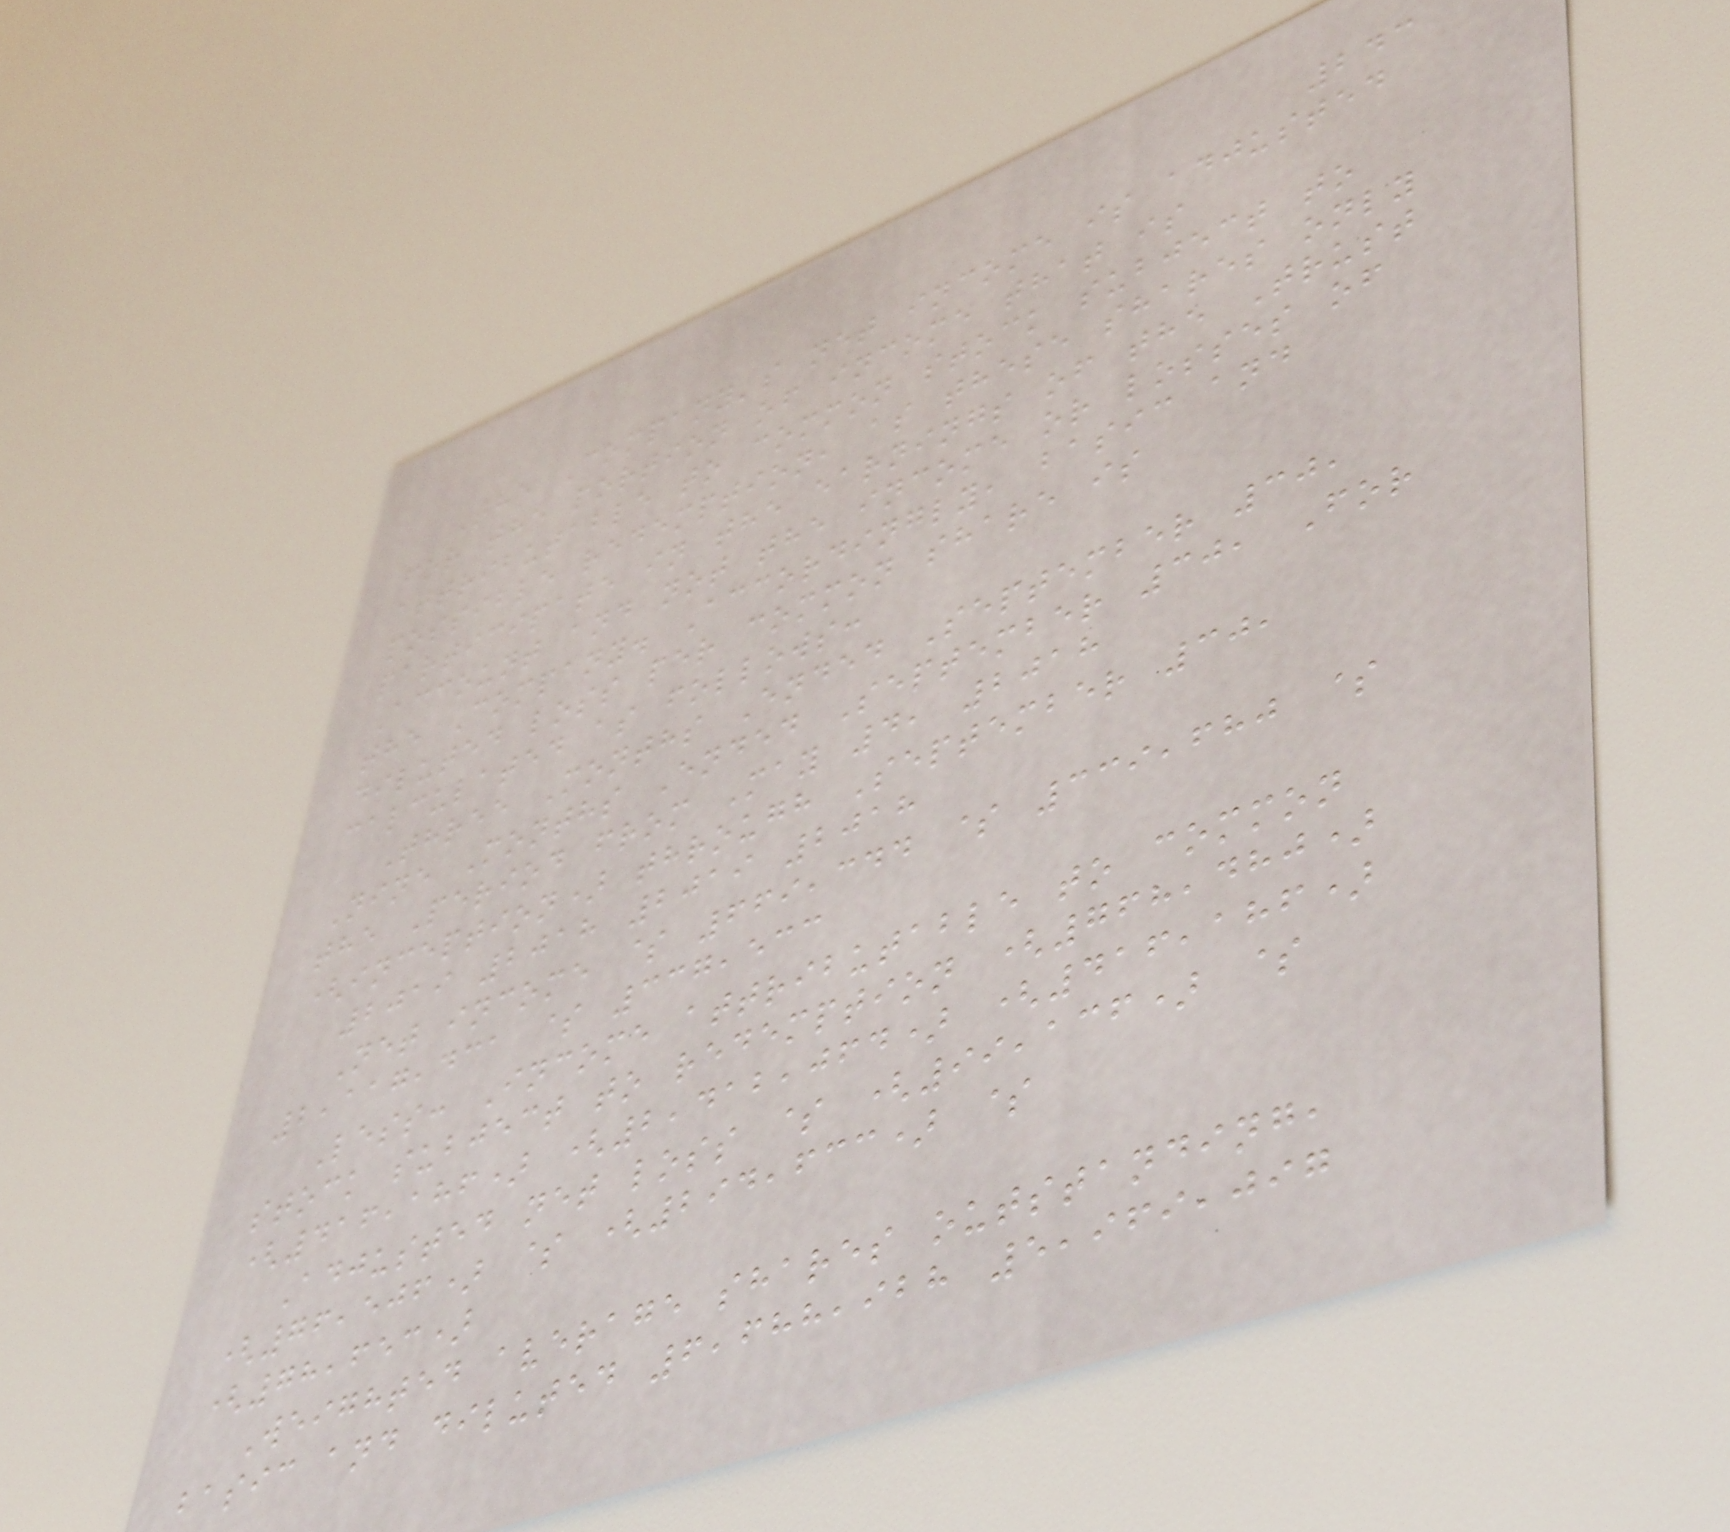243
The Company's net income is adjusted
for the portion of income that is
attributable to common stock subject to
possible redemption, as these shares only
participate in the earnings of the Trust
Account and not the income or losses of
the Company. Accordingly, basic and
diluted loss per common share is
calculated as follows:
Three Months Ended September 30,
Nine Months Ended September 30, For
the Period from May 4, 2018
(inception) through September 30,
2019 2018 2019 2018
Net income $ 669,344 $ 339,680 $
2,117,431 $ 337,533
Less: Income attributable to common
stock subject to redemption (768,480)
(416,186) (2,412,064) (416,186)
Adjusted net loss $ (99,136) $
(76,506) $ (294,633) $
(78,653)
Weighted average shares outstanding,
basic and diluted 6,688,928 5,969,097
